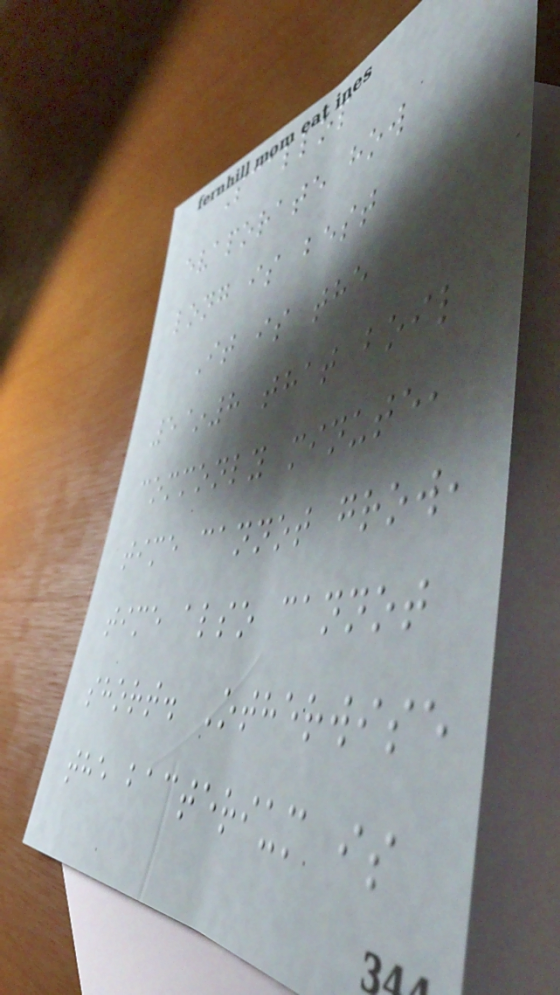Scallop
evaporate how
long is best
It is the
5~8 that boil
commonly minute,
time cannot grow,
time also cannot
short. Otherwise
the bacterium is
